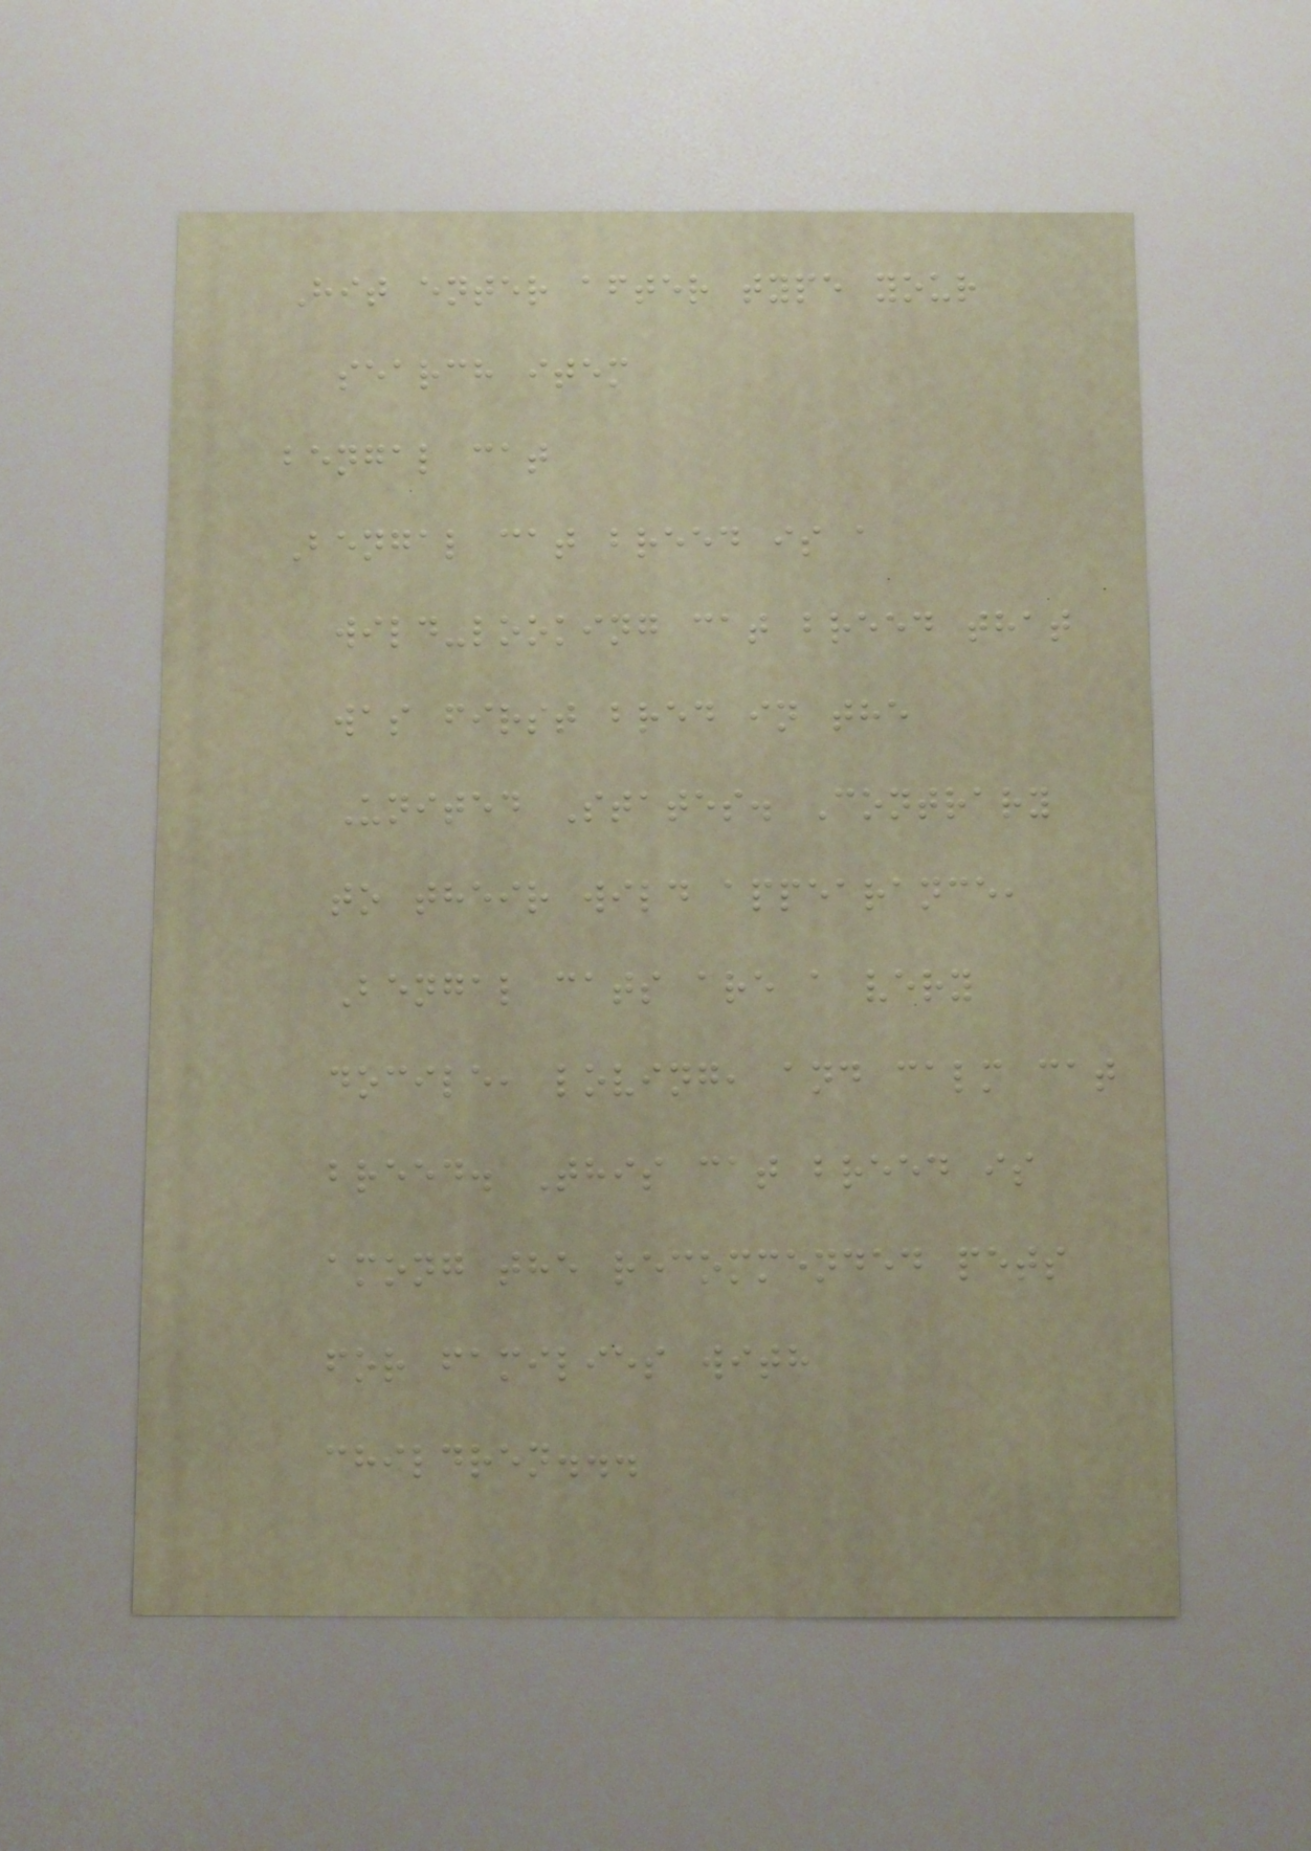Hit enter after type your
search item
bengal cat
Bengal cat breed is a
wild-looking cat breed that
was first bred in the
United States. Contrary
to their wild appearance,
Bengal cats are a very
docile, loving, and calm cat
breed. This cat breed is
among the recommended pets
for families with
children...
